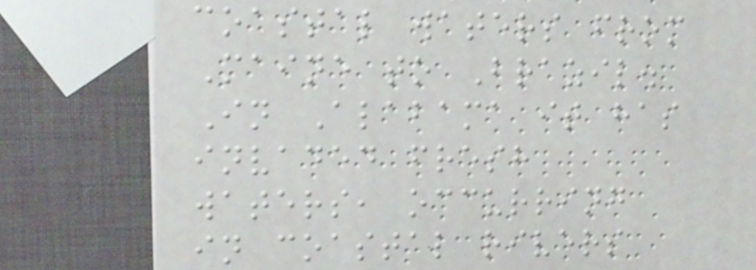coastal waters from
Maine to Brazil.
In Alabama it has
invaded fresh
waters, occurring
in coastal rivers
